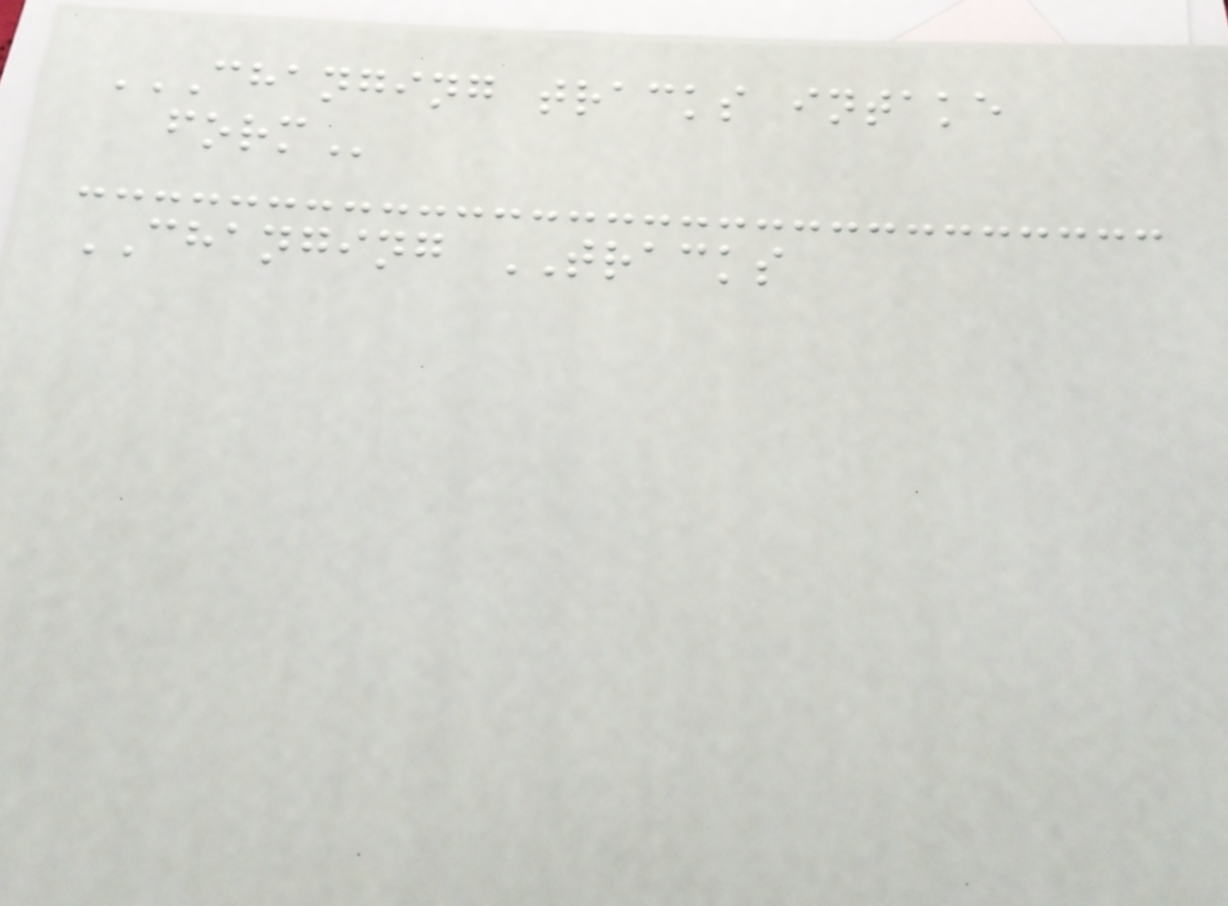CHANGING TRACKS INTAKE
FORM
CHANGING TRACKS
